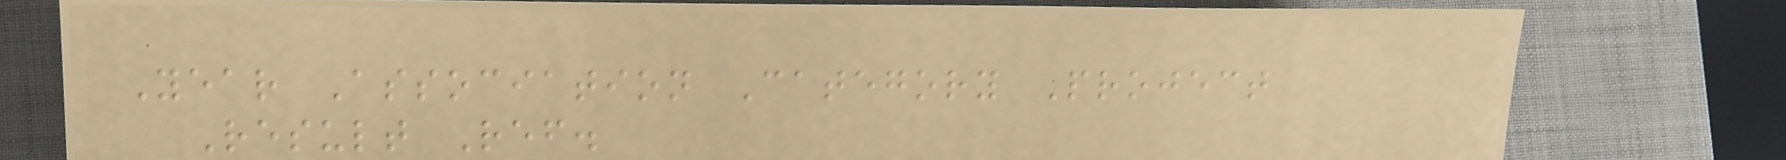Year Association Category Project
Result Ref.
